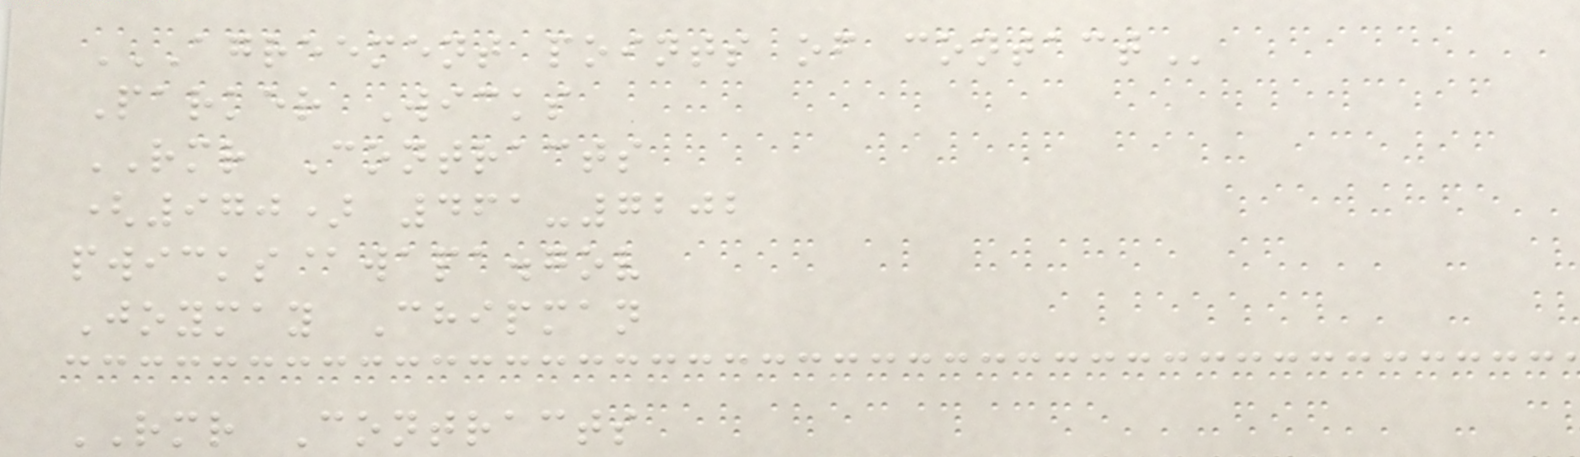AGREEMENT POINTS OF CONTACT
Parker Wicks
RMR Contracts
(970) 461-7202
pwicks@wapa.gov
Joymay Chipman
RMR Contracts
